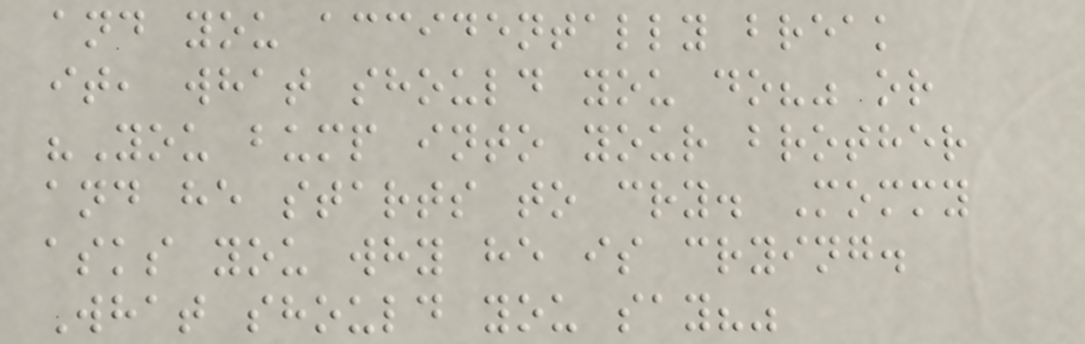and you accidentally break
it, what should you do?" or
"You bump into your brother
and he starts to cry. Mommy
asks you why he is crying.
What should you say?"
